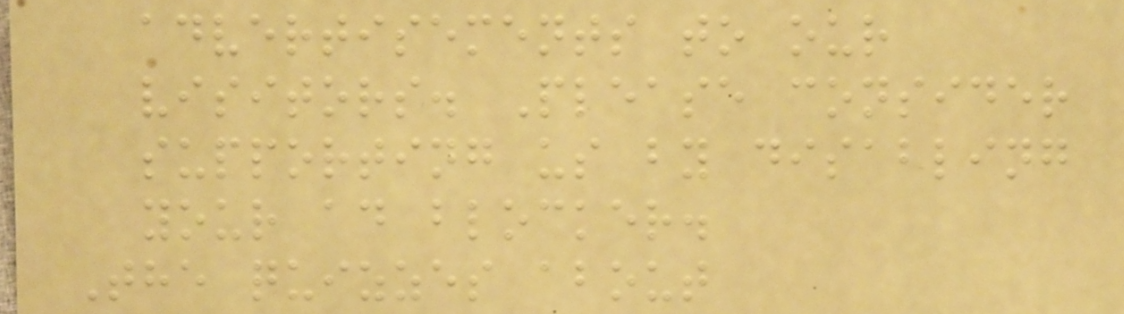advertisements to our
visitors. Please consider
supporting us by disabling
your ad blocker.
The quizzes about
